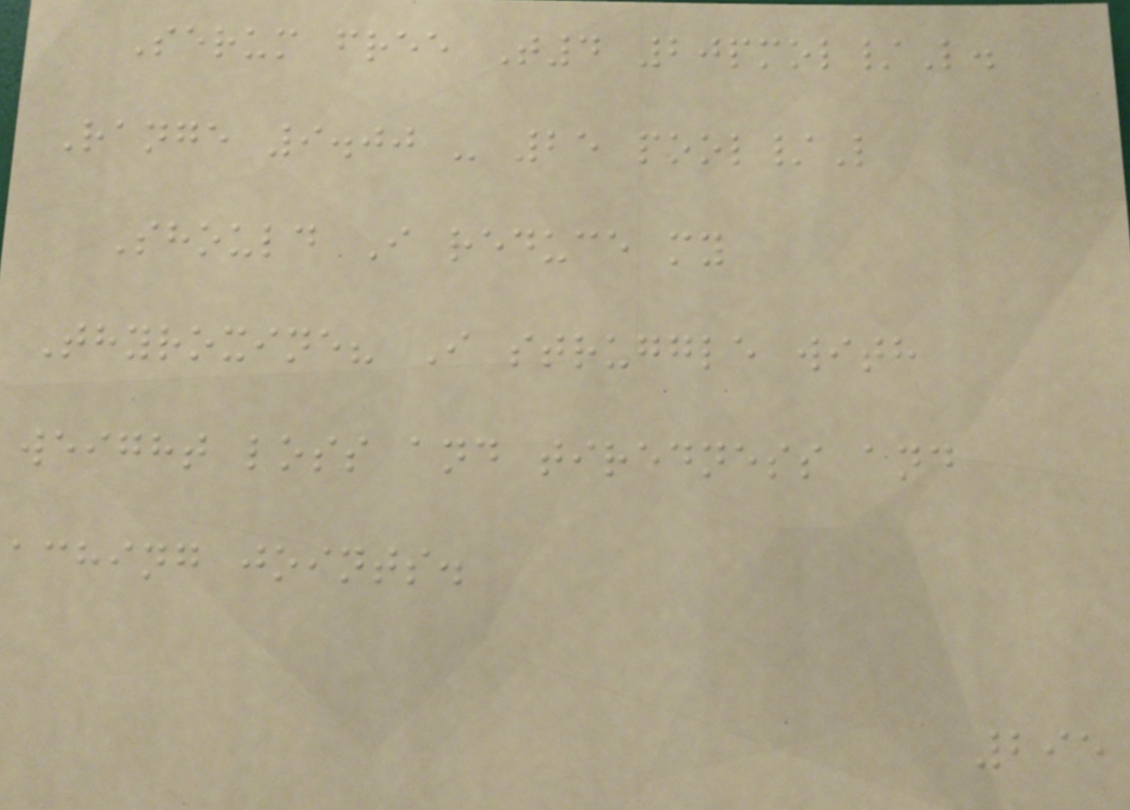Serum free T4 20pmol/L.
Range 9.00 - 25 pool/L
Should I reduce my
Thyroxine? I struggle with
weight loss and tiredness and
aching joints.
295
